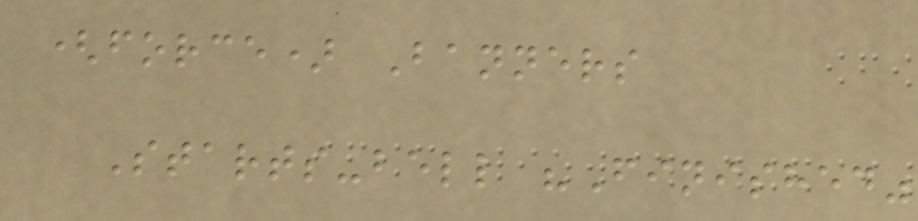(force) Banners
Starts-bell "Finished"
